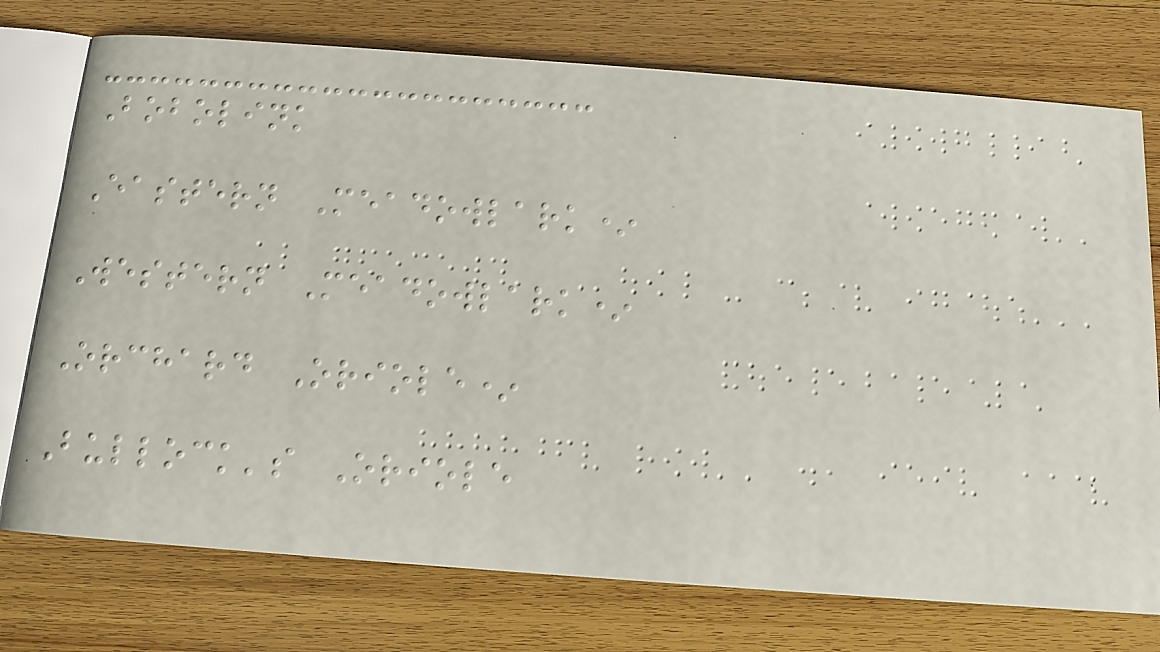Bobolink
Eastern Meadowlark*
Western Meadowlark*
Orchard Oriole*
Bullock's Oriole
